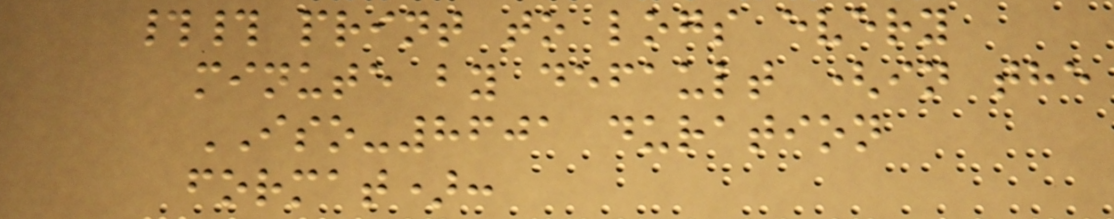## print to logs every
minute by default (in the
ISO-8601 duration
format):
